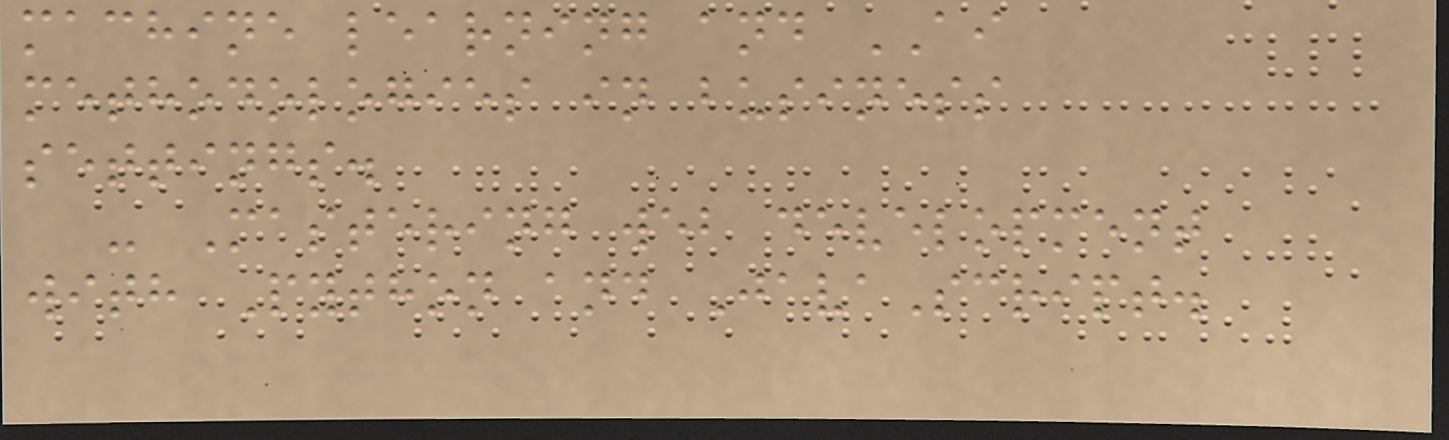machine learning and AI
methodologies in business
settings.
- Mastering web development
with Python and JavaScript.
